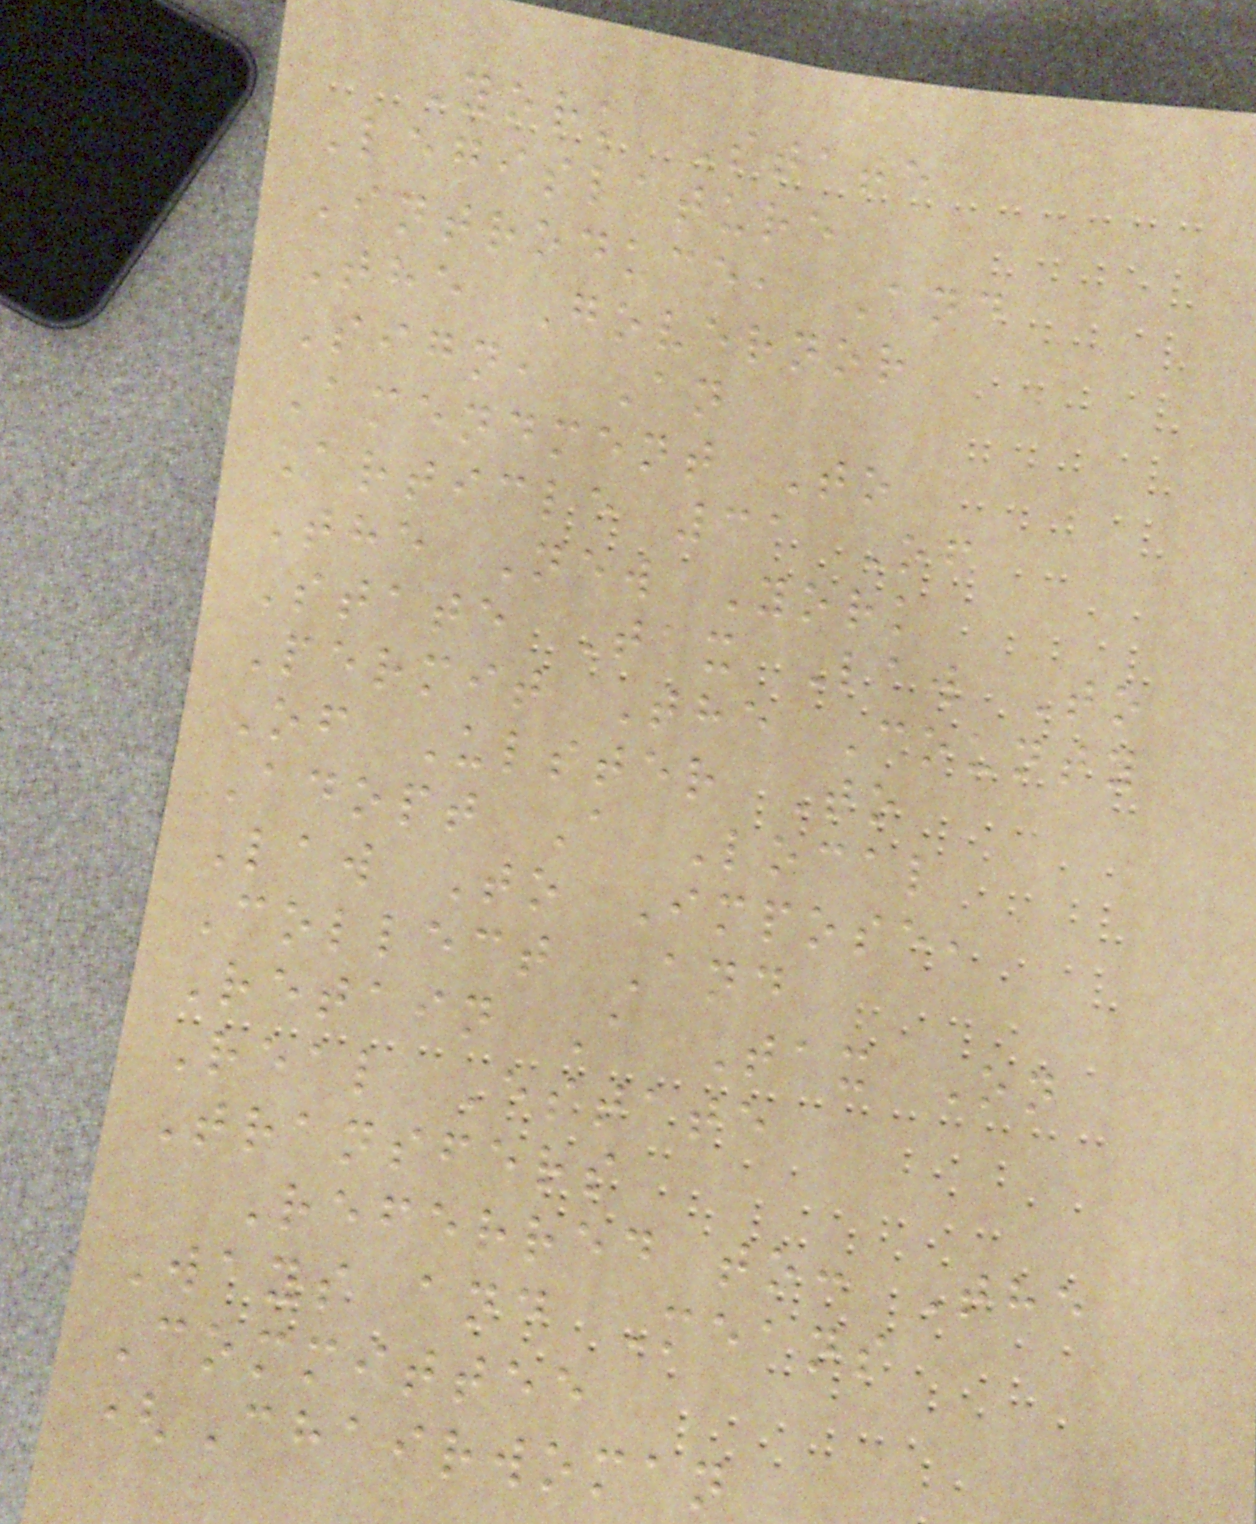York State
Legislature
Introduce, And
The Governor
Sign, An
Amendment To
Article 31 Of
The New York
State Tax Law To
Permit The County
Of Ulster To
Adopt A Local
Law To Impose,
Collect And
Retain A Tax On
Real Estate
Transfers
Referred to: The
Ways and Means
Committee
(Chairwoman
